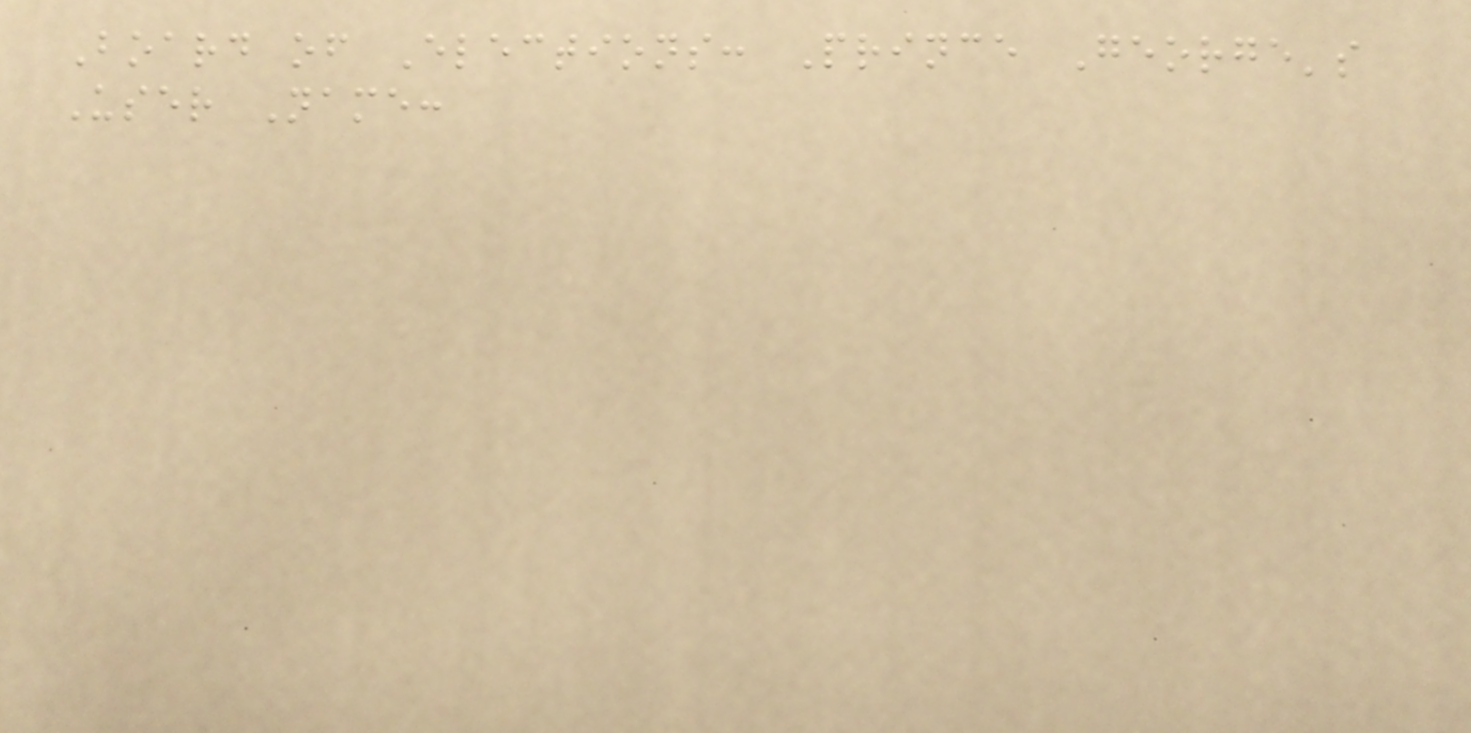Board of Elections: Prince George's
User Name:
